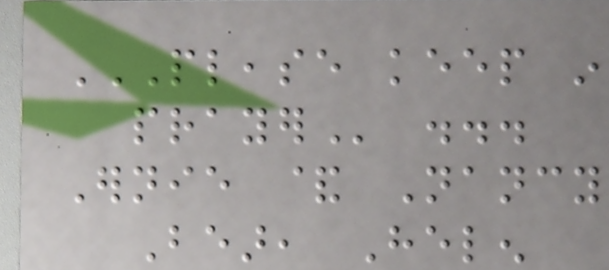PLEASE KEEP IN
PRAYER ...
Ernie & Nancy
Bear, Helen
